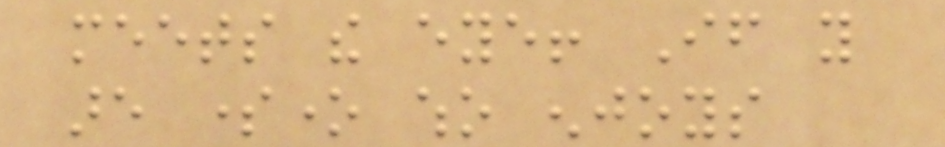meets the eye! If you
are someone who enjoys
